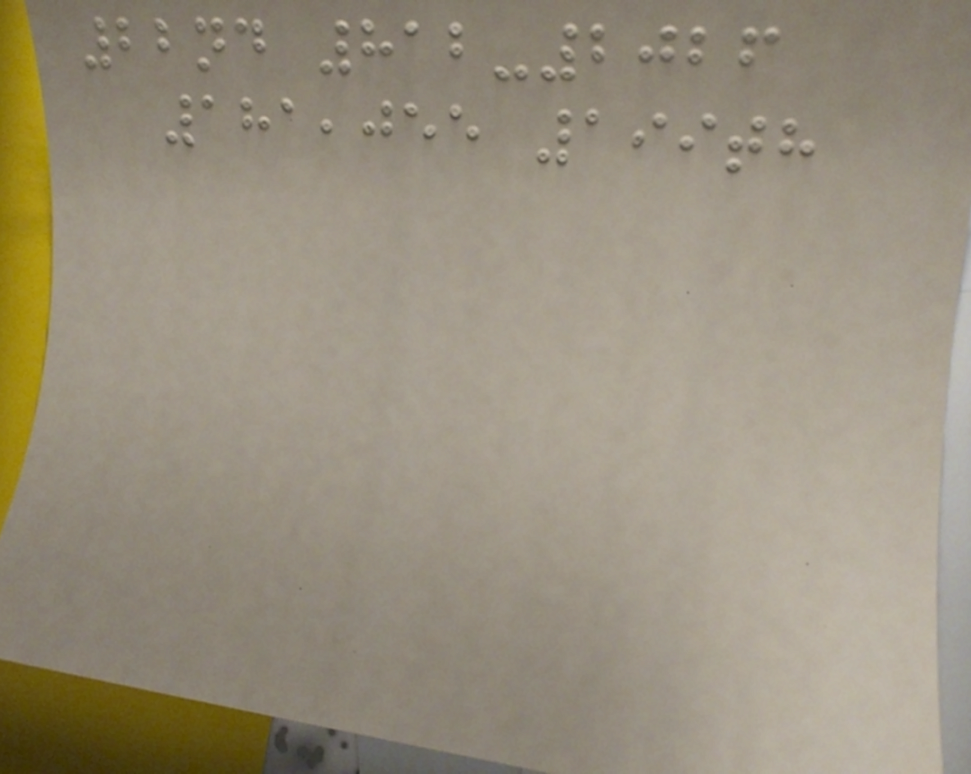22nd 812-2026
181,055 199th
